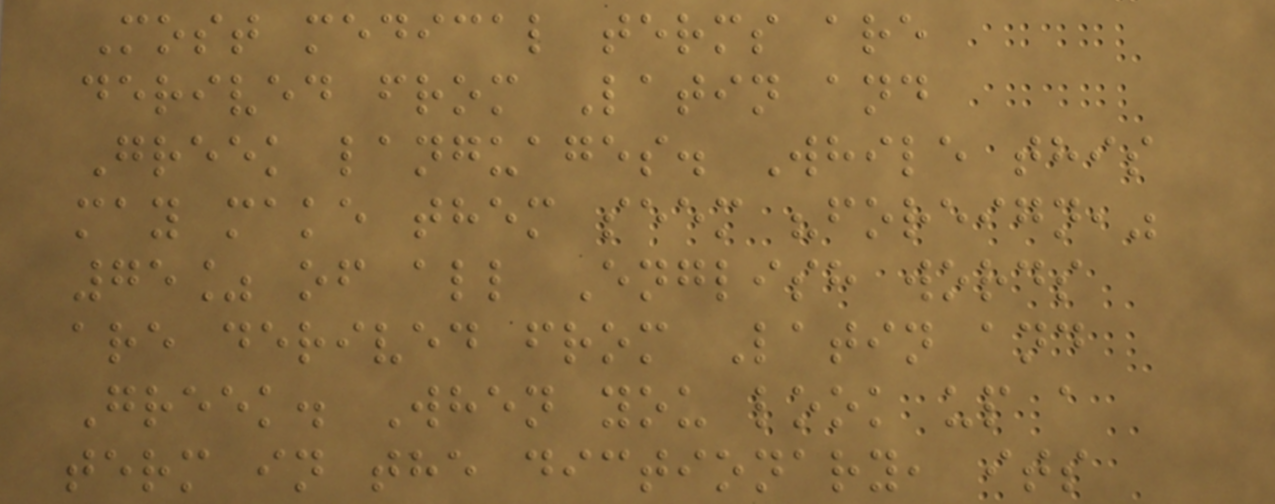Most medical terms are
derived from Latin and
Greek languages. While this
may make them seem "foreign,"
75% of all English words
are derived from Latin and
Greek. When you look up a
term in the dictionary, its
